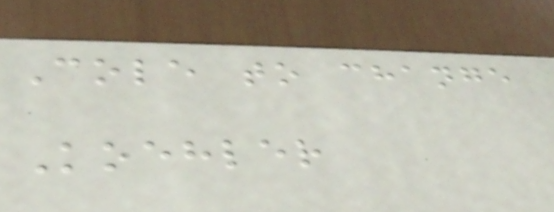Cole to change
Koehler
